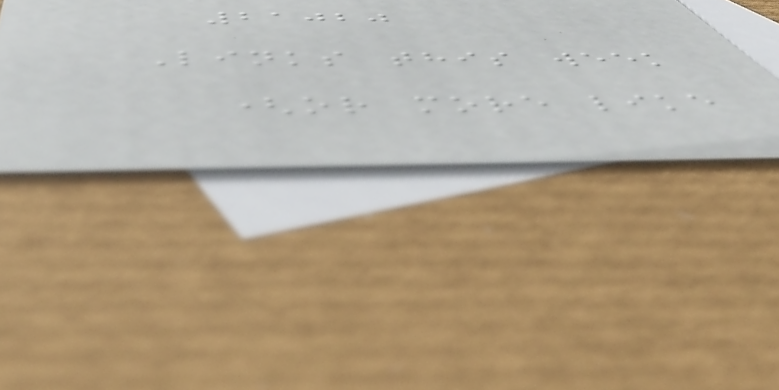21020
Links this week
(or more like
